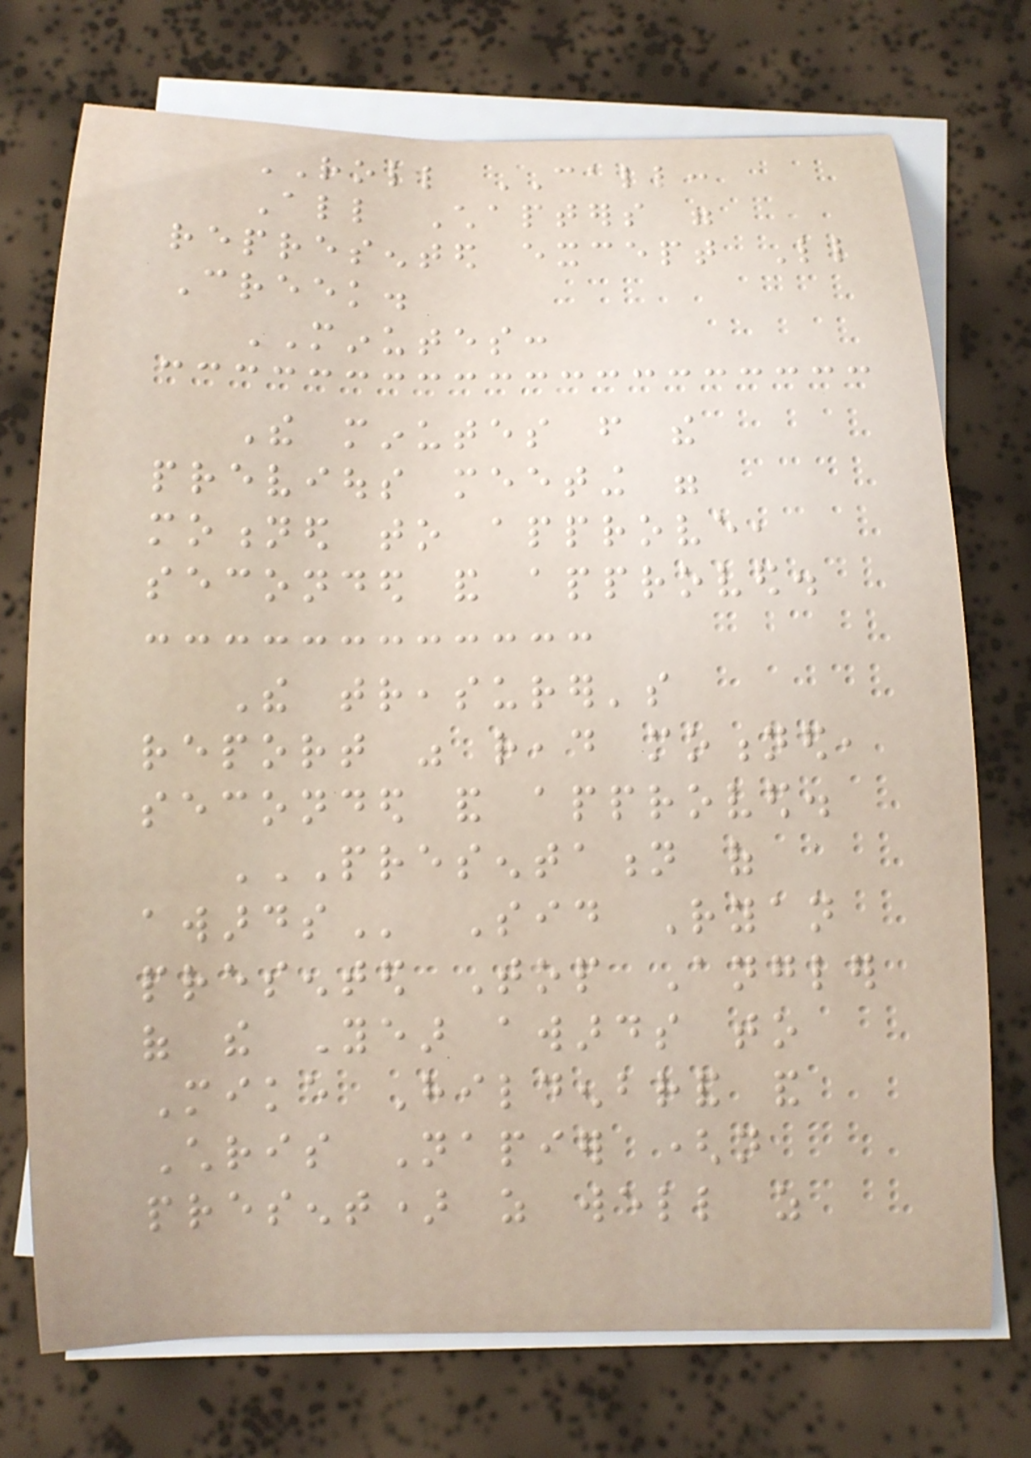ROLL CALL:
All Chapters were
represented except Little
Creek.
MINUTES:
The minutes from the
previous meeting were
motioned to approve,
seconded and approved.
The treasurer's
report was read motioned,
seconded and approved.
PRESENTATION OF
AWARDS Sid Ryan
presented Top Angler
of the Year awards to
Mike Hildenbrand and
Chris Napier (not
present) as well as
